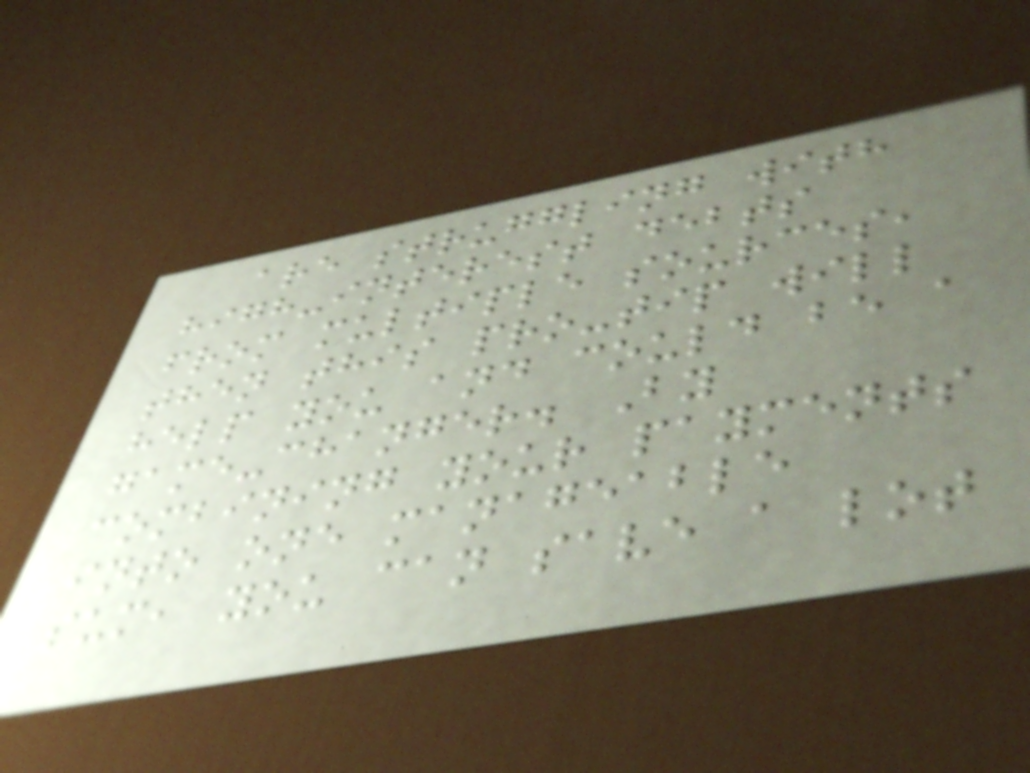are struggling with
high-interest debts
from multiple sources,
then this pro-tip will
help you and could be a
game-changer. By
combining your payments
into one manageable
sum, you can save a lot
